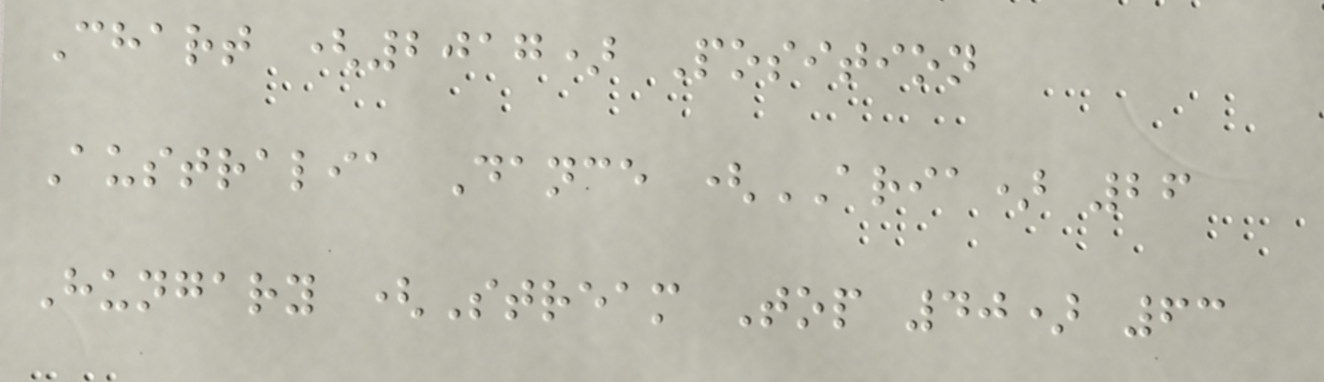Chart (2017) Position
Australia Dance (ARIA) 26
Hungary (Stream Top 40) 63
